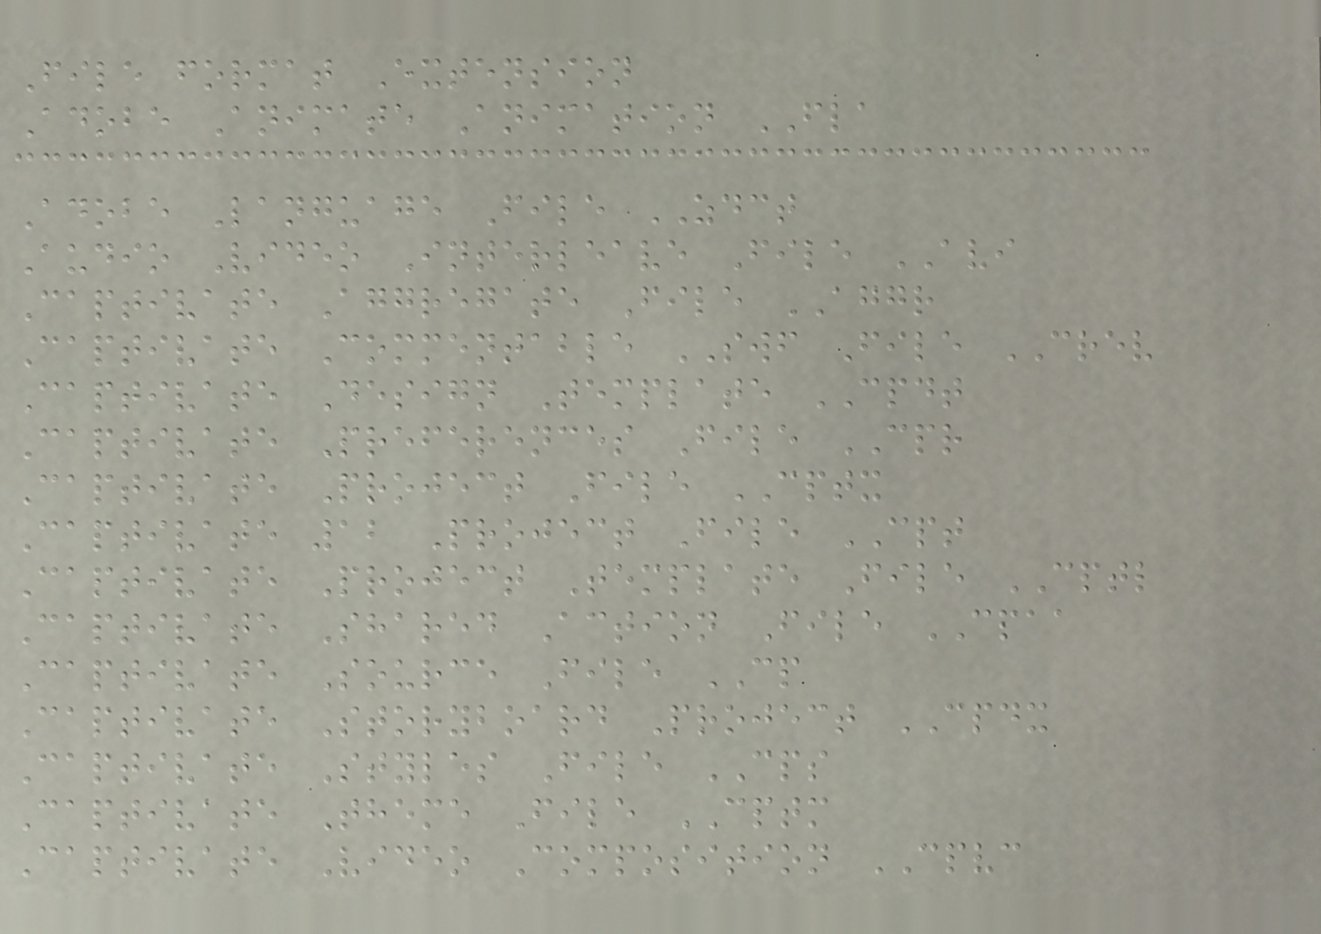File format Extension
Adobe Animate Animation FLA
Adobe Language File ZDCT
Audio Video Interleave File AVI
Captivate Aggregate File AGGR
Captivate Commentable SWF File CREV
Captivate Design Template CPDT
Captivate Preferences File CPR
Captivate Project File CPTX
Captivate 12 Project File CPT
Captivate Project Template File CPTL
Captivate Shared Action File CPAA
Captivate Source File CP
Captivate Storyboard Project CPDX
Captivate Styles File CPS
Captivate Theme File CPTM
Captivate Video Composition CPVC
